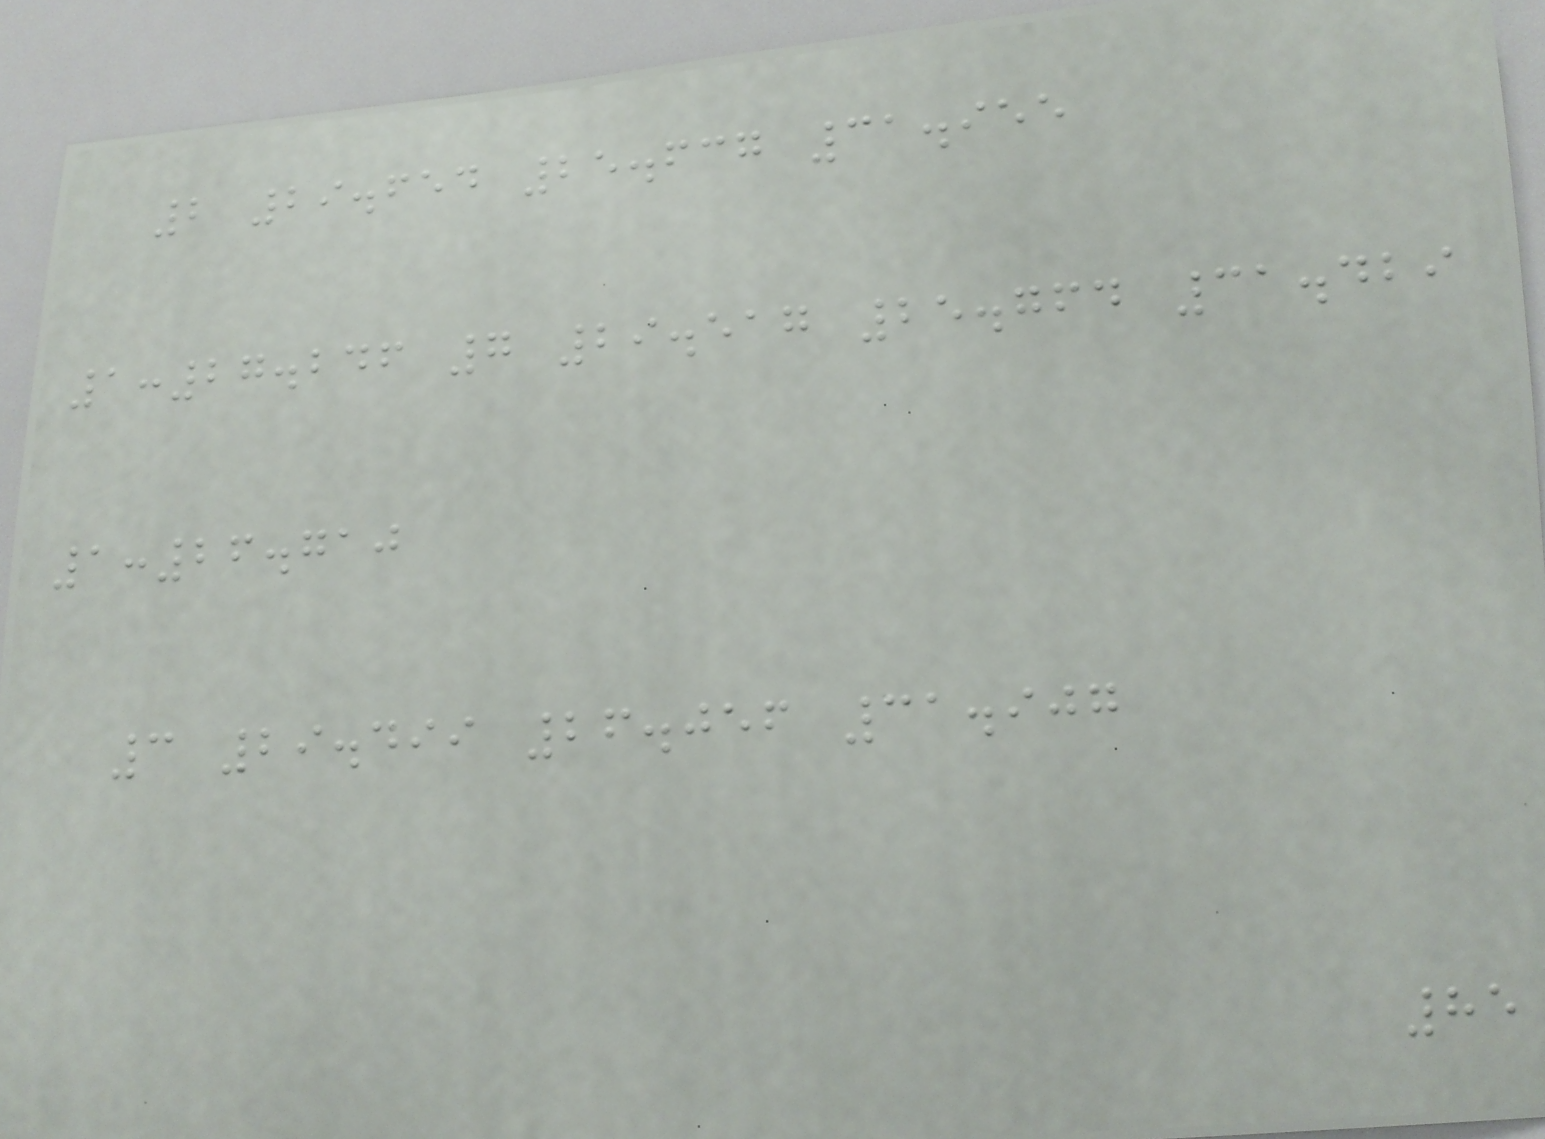2 29.654 25.637 31.955
1:27.246 7 29.517 25.764 31.429
1:26.710
3 29.499 26.056 31.907
85
